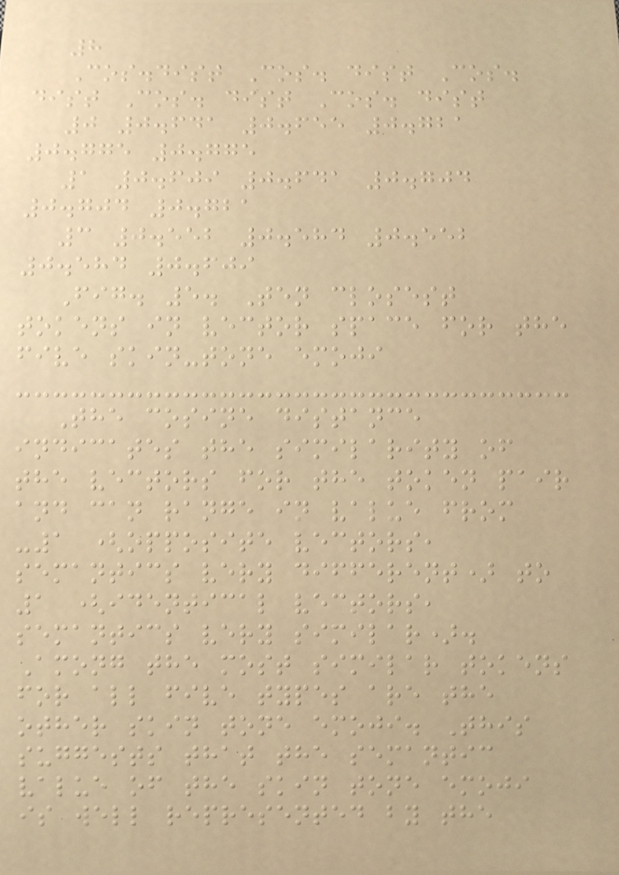8
Cos.dist Cos. dist Cos.
dist Cos. dist Cos. dist
0 0.641 0.655 0.721
0.775 0.775
1 0.609 0.641 0.704
0.704 0.721
3 0.552 0.584 0.552
0.584 0.609
Fig. 5. Ten closest
tokens in vector space for the
five skin-tone emoji
The cosine distance
indicates the similarity of
the vectors for the token pair
and can range in value from
-1 (opposite vectors,
semantics very different) to
1 (identical vectors,
semantics very similar).
Among the most similar tokens
for all five types are the
other skin tone emoji. This
suggests that the semantic
value of the skin tone emoji
is well represented by the
